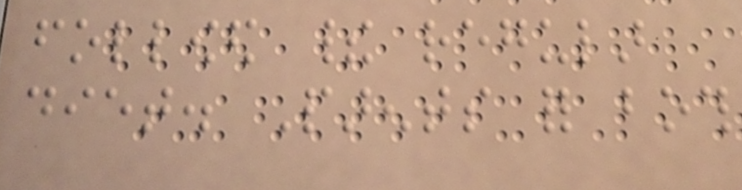followed their regular
diet. Parents for both
